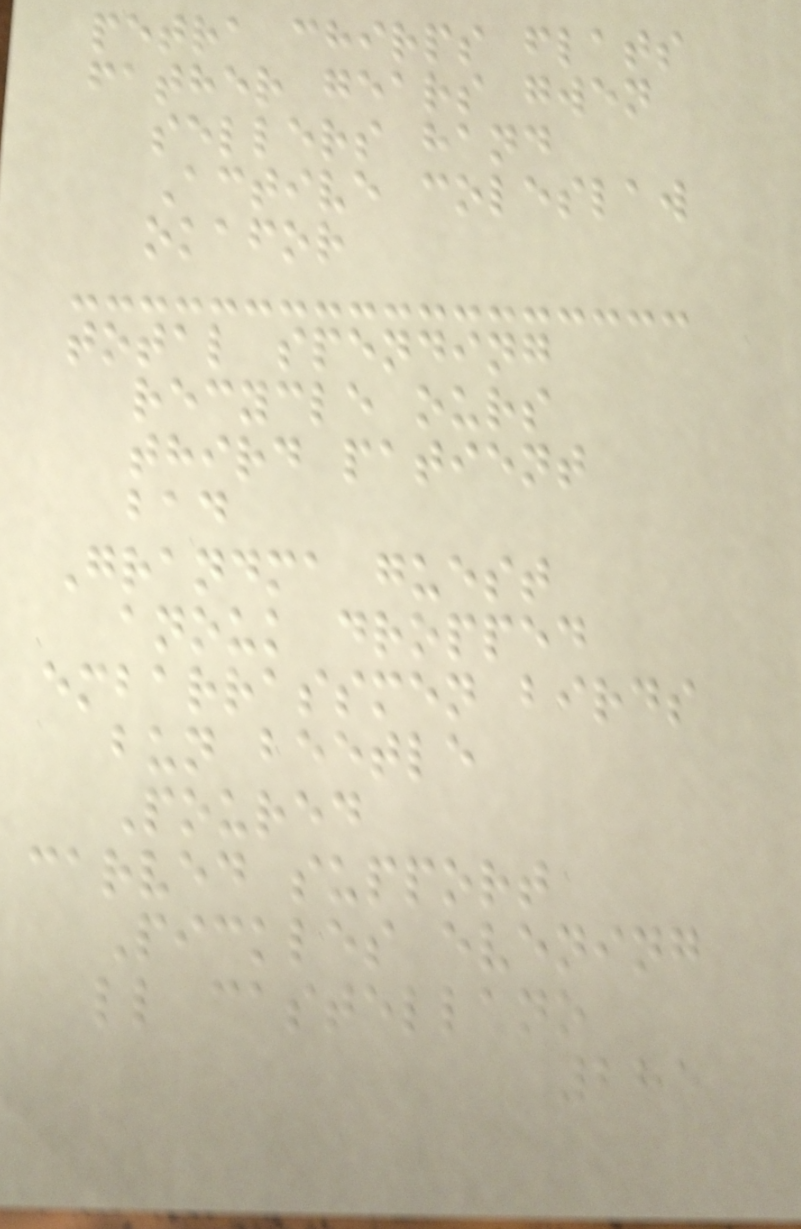petra chirps flats
father gears gwen
sellers hand
Active coleslaw
okafor
total spending
recycle ours
third patient
bad
Grandma guest
anouk dropped
embarrassmen birds
bun beetle
Poured
carved support
Pickles evening
ll castellano
285
